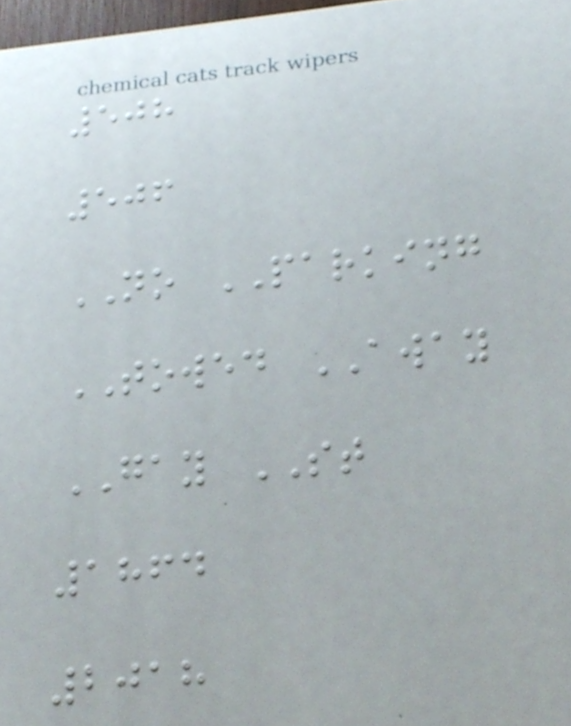508
506
NO PARKING
TOWED AWAY
GAY ST
1864
2018
